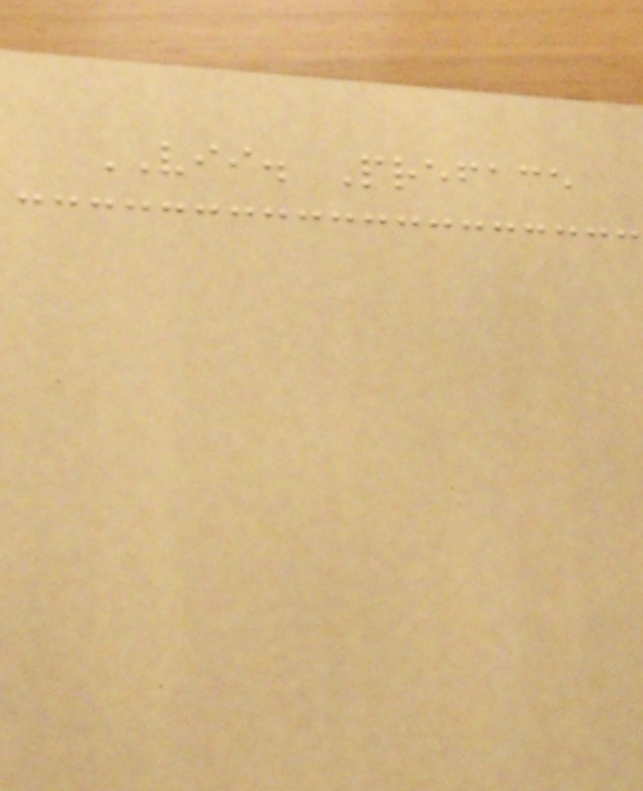VII. Preface
